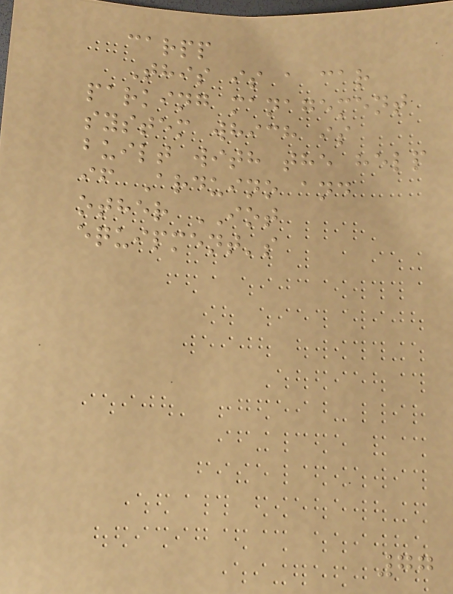carpp
This is a car
parking management
system which is
built with the help
if Arduino and
other IOT
equipment's
77
